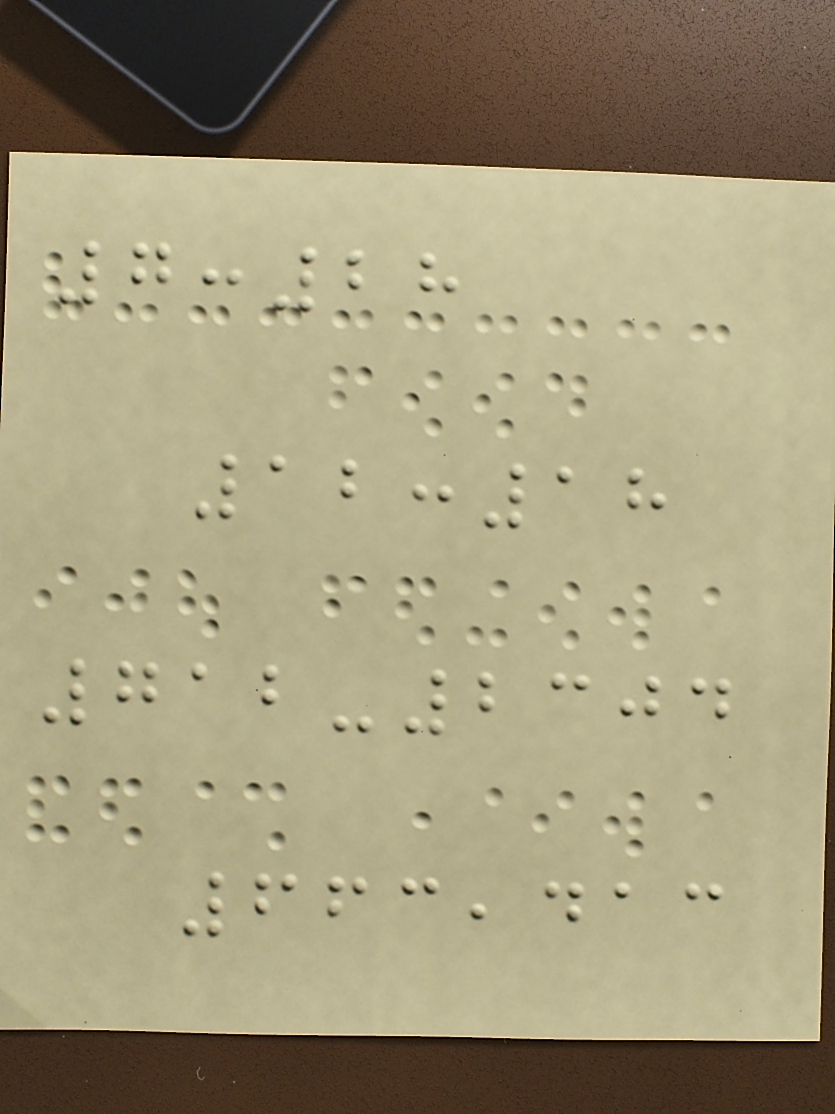7:28
12:18
712-2304
663,413
